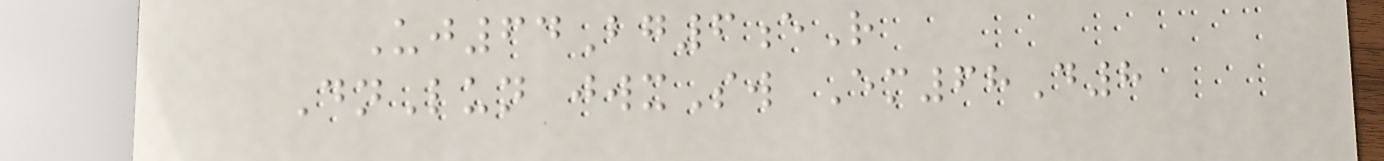Uj64Bg6eR
DnLun jwxSw Em68D8
